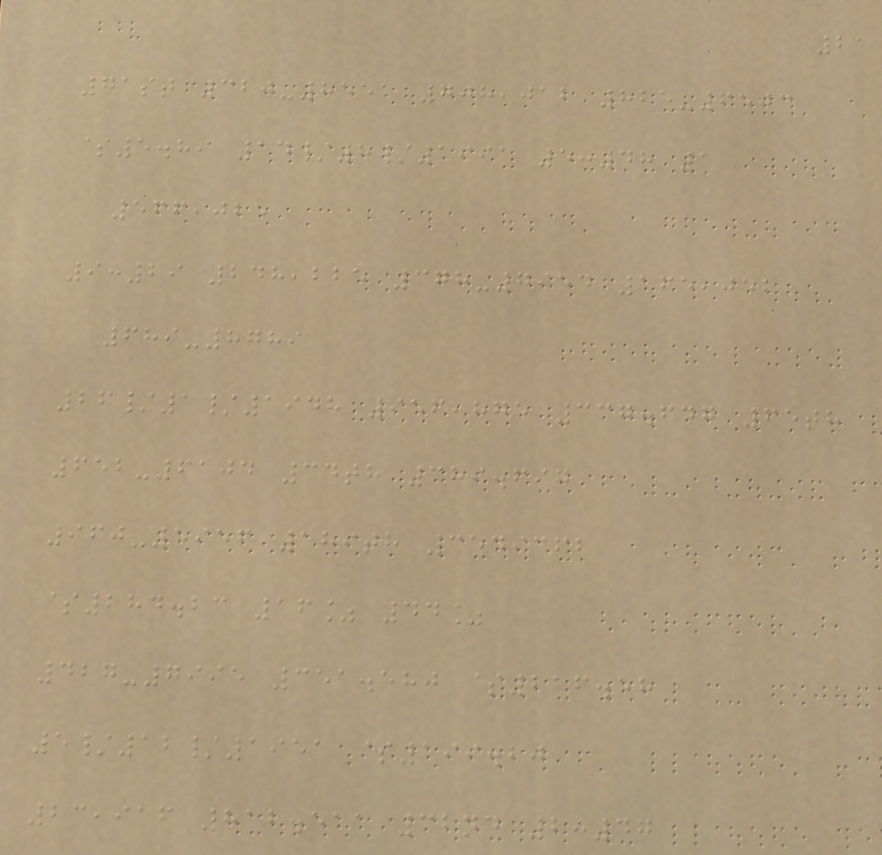21
71st 320-8551 708,012 825-6503
$5.89 14/8/1991 5:48 1
566,025
9:29 248,225 378-7954 165,052
689-8789
26/1/1948 956,875 337.647 65th
652-6104 34th 389.697
960-5956 189th 3549362
$284.23 16% 44%
427-7995 351.580 $216.58
5/12/1951 $199.20
23,916 812.511 32nd 2:47
